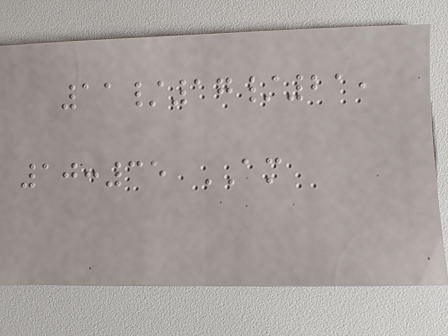11/17/21,
10:35 AM
